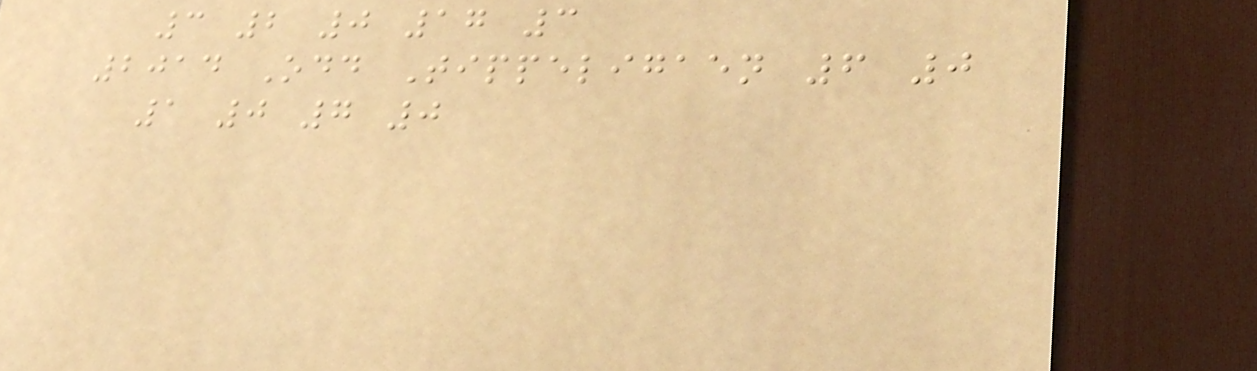3 2 0 17 3
2014 Odd Tippeligaen 6 0
1 0 7 0
